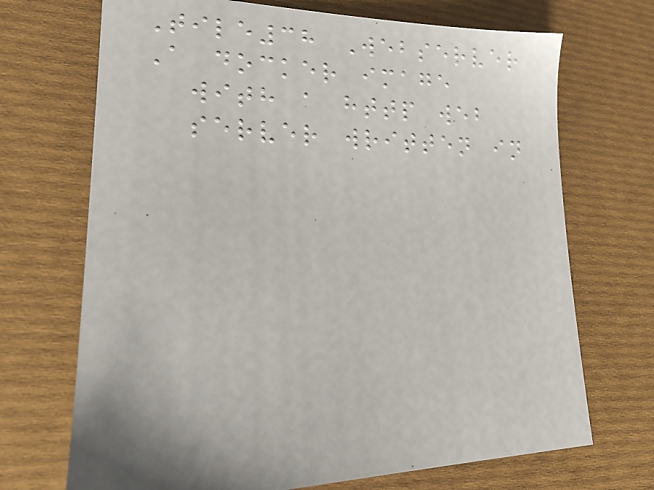Tile38 Webserver
A docker image
with a http web
server written in
